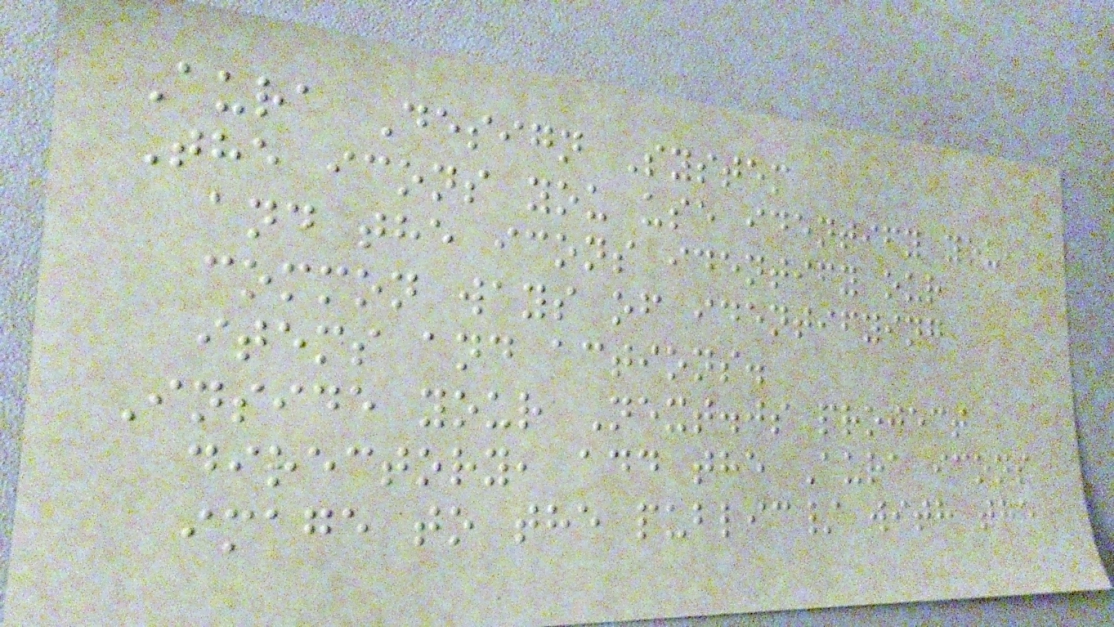Aura Design System
The icons you use identify you,
and the icons identify our
common ways of identifying
items and actions.
Inside your Next.js project
directory, add the Aura icons
image to the public/ with the
